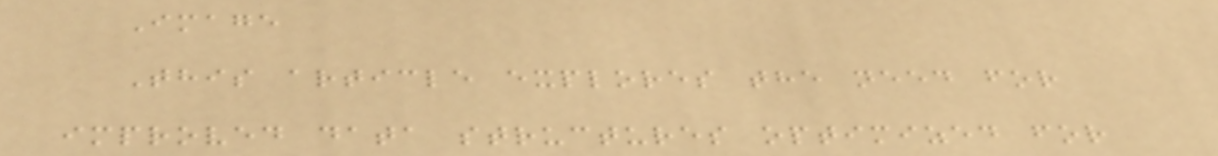Image
This article explores the need for
improved data structures optimized for
